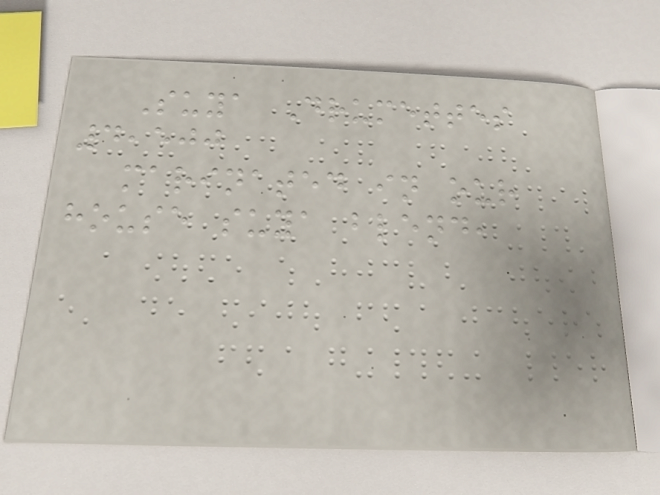Suya Drumettes
4,500
marinated in our
house suya blend,
